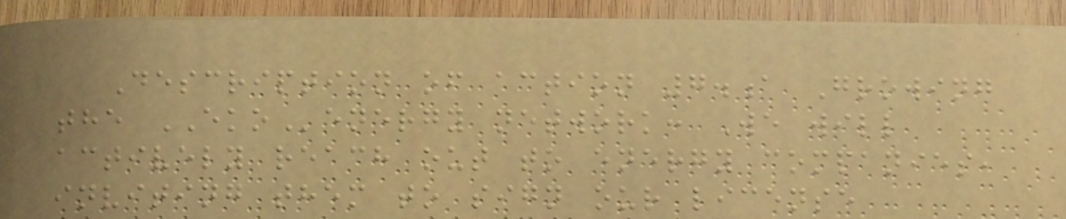Description of action 7.a Growing
the EKOenergy network: We will
actively reach out to energy companies,
inviting them to sign our license
